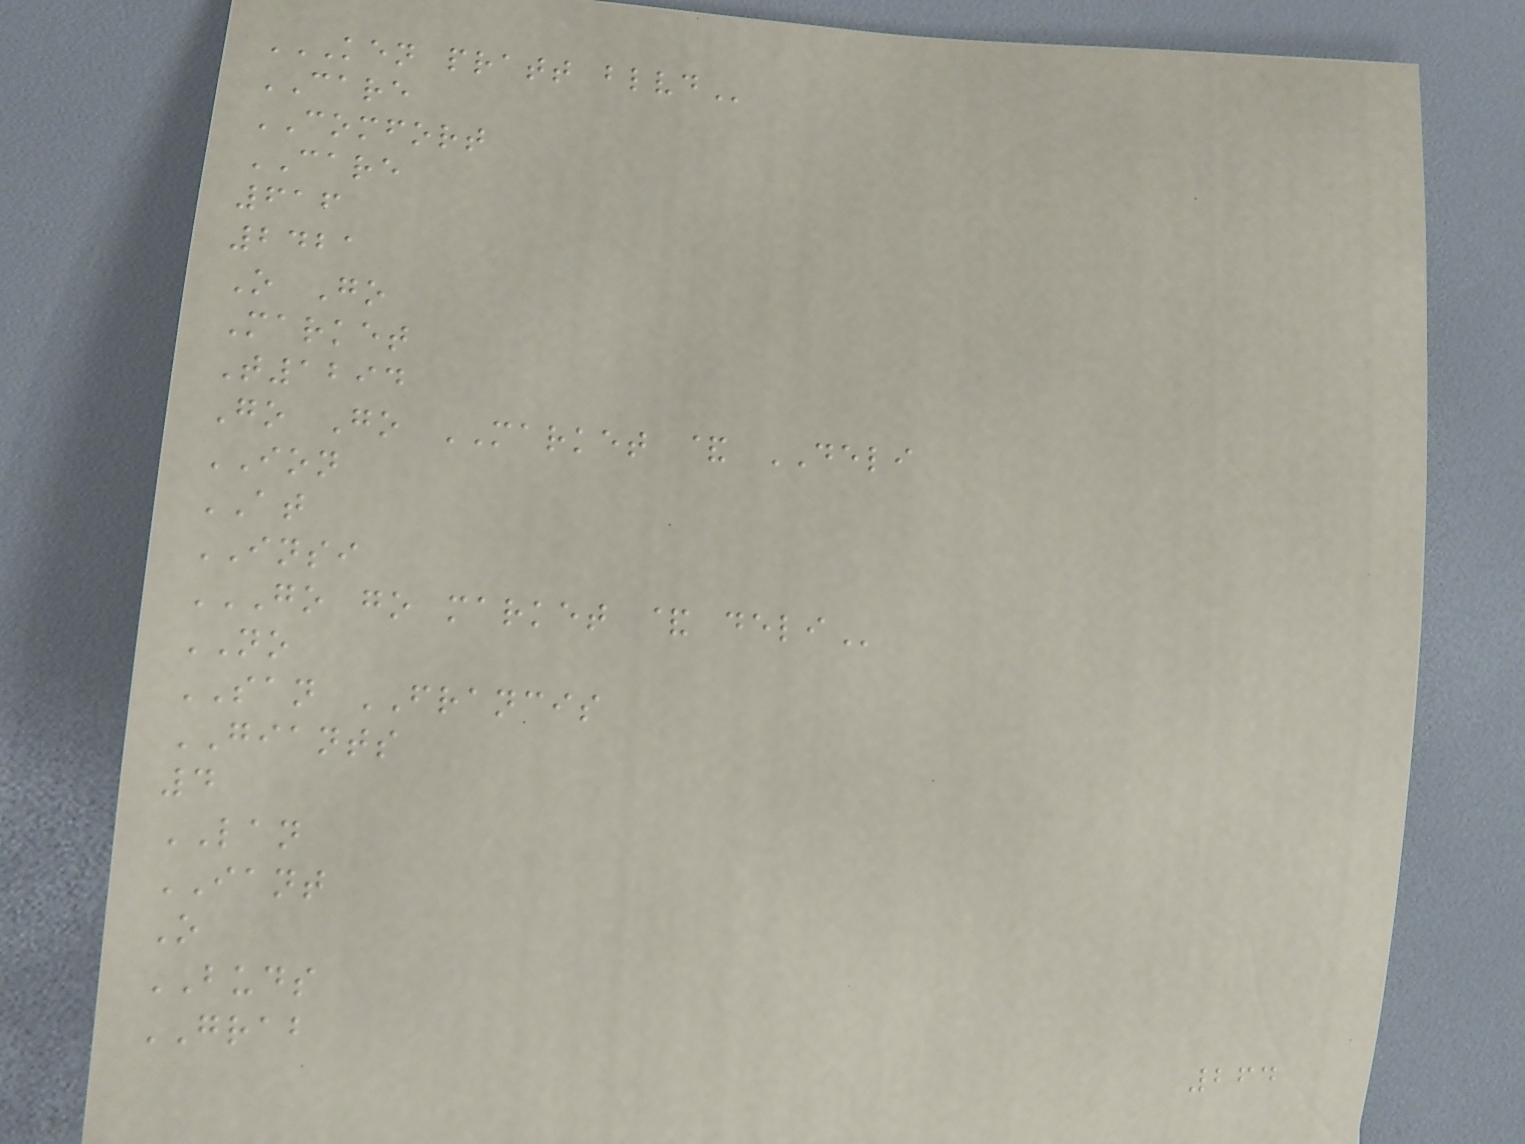KEN PRATT BLVD
CARE
COMFORT
CARE
616
2421
O Go
Market
T1294
Go Go MARKET & DELI
ION
AT
INSI
GO GO MARKET & DELI
NO
SAN FRANCIS
GIANTS
4
LAN
IANT
O
BUDS
GRAB
264
